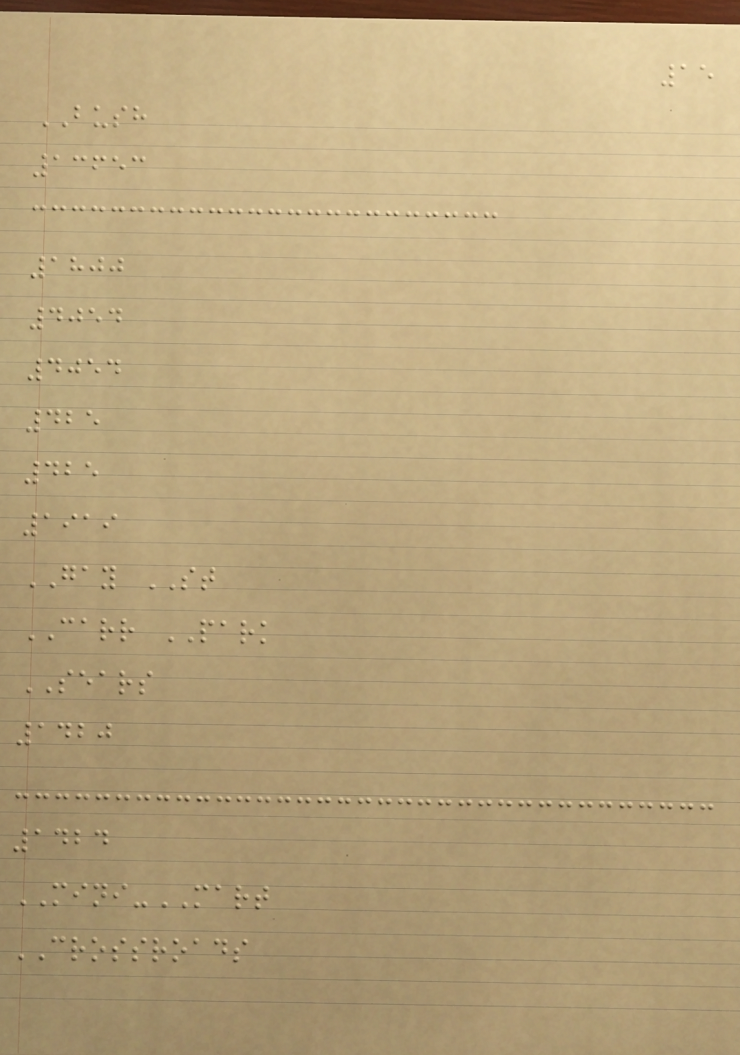15
BUSH
13653
1800
4054
4054
425
425
1919
GAY ST
CARR PARK
SEARS
1420
1424
MINI-MART
CROSSROADS
